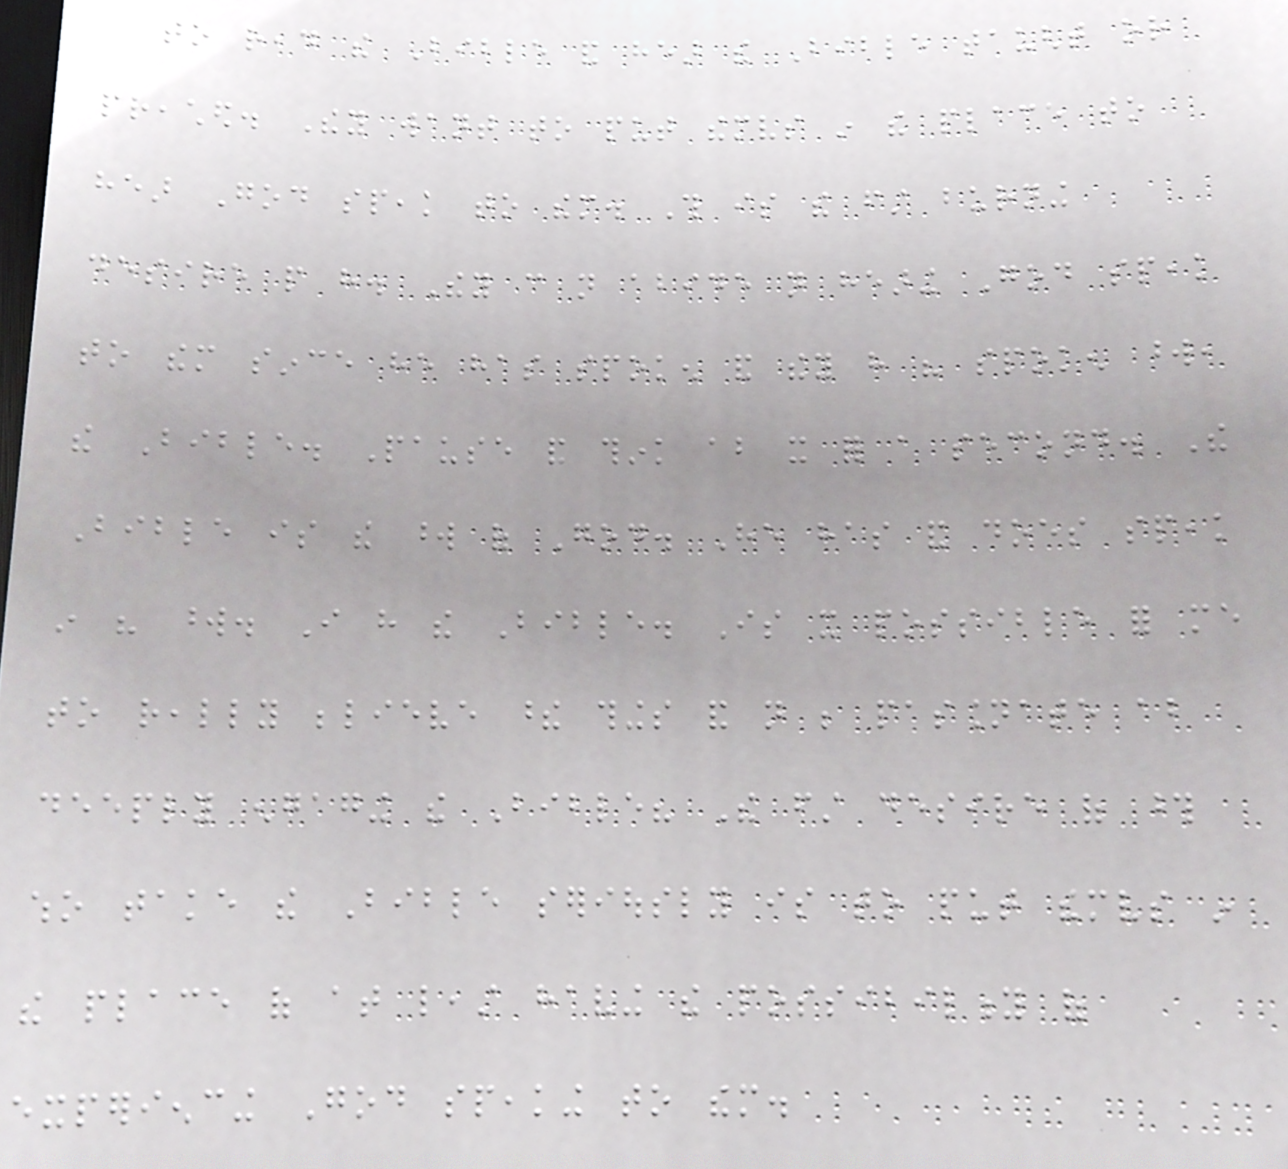to read the Bible and hear the Bible taught or
preached. They want to put themselves in the place to
hear God speak to them. This is the first burning
desire people have. They can not abide not hearing God speak
to them since he has spoken and they have his spoken word,
the Bible. Pause and think about it for a second. The
Bible is the word of God. He has and does speak
in his word. I have the Bible. Is it possible for me
to really believe these things and not be passionate about
deeply engaging the Bible? The first desire of those
who take the Bible seriously is to put themselves in
the place of at least having the possibility of
experiencing God speaking to them.
